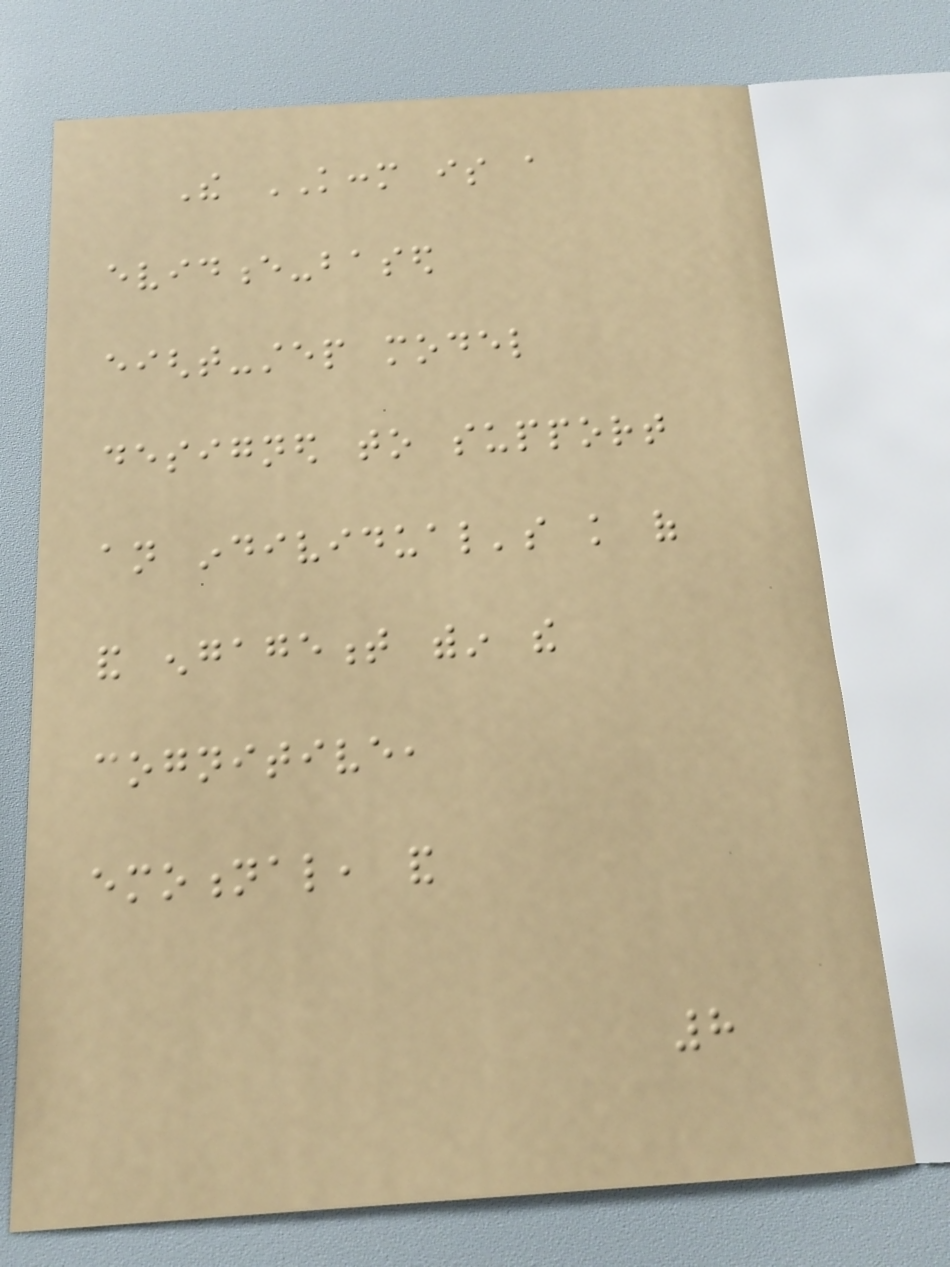The KCCM is a
evidence-based
eight-step model
designed to support
an individual's knowledge of
and engagement within the
cognitive,
emotional, and
8
